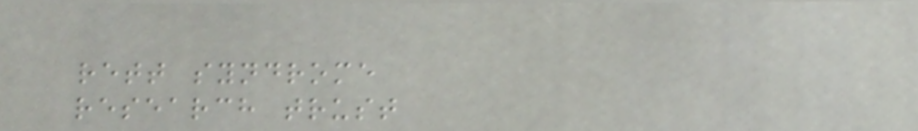rett syndrome
research trust
